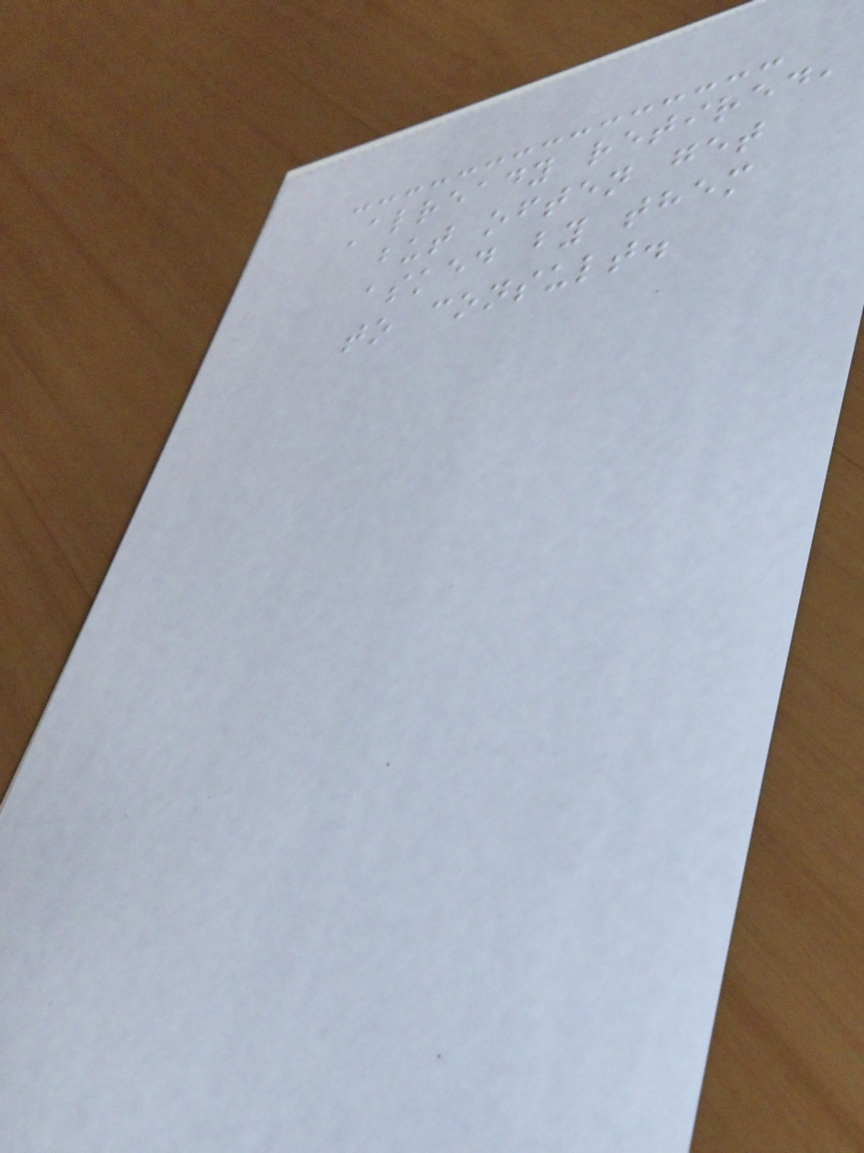Already retired,
but often get
asked by them
to consult.
